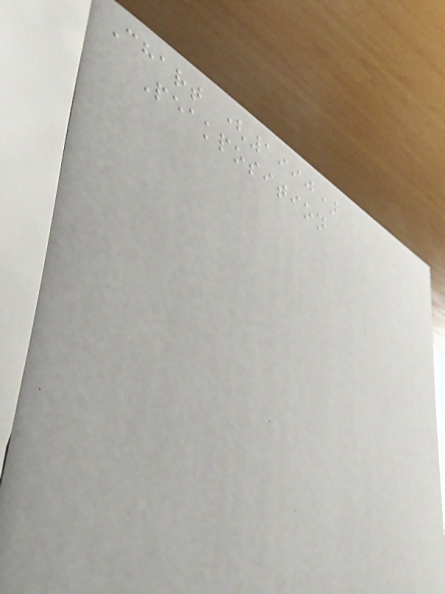Chart (1990)
Peakposition
